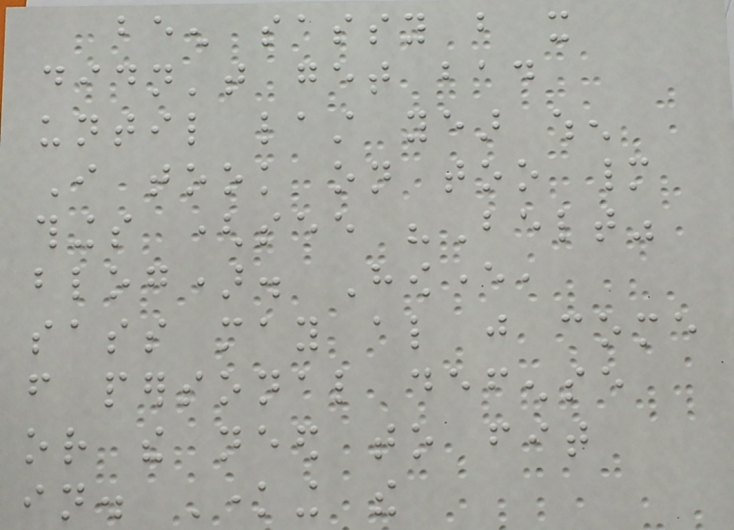been sassy but it
didn't get bad
until last year when
I took on too many
things (see "Belt"
blog). However,
sass may also just come
from personal defense
or the need to fit
in. Knowing the
